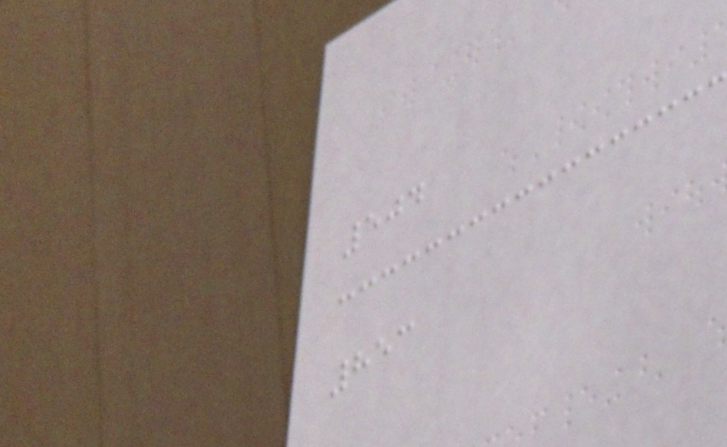504
853
